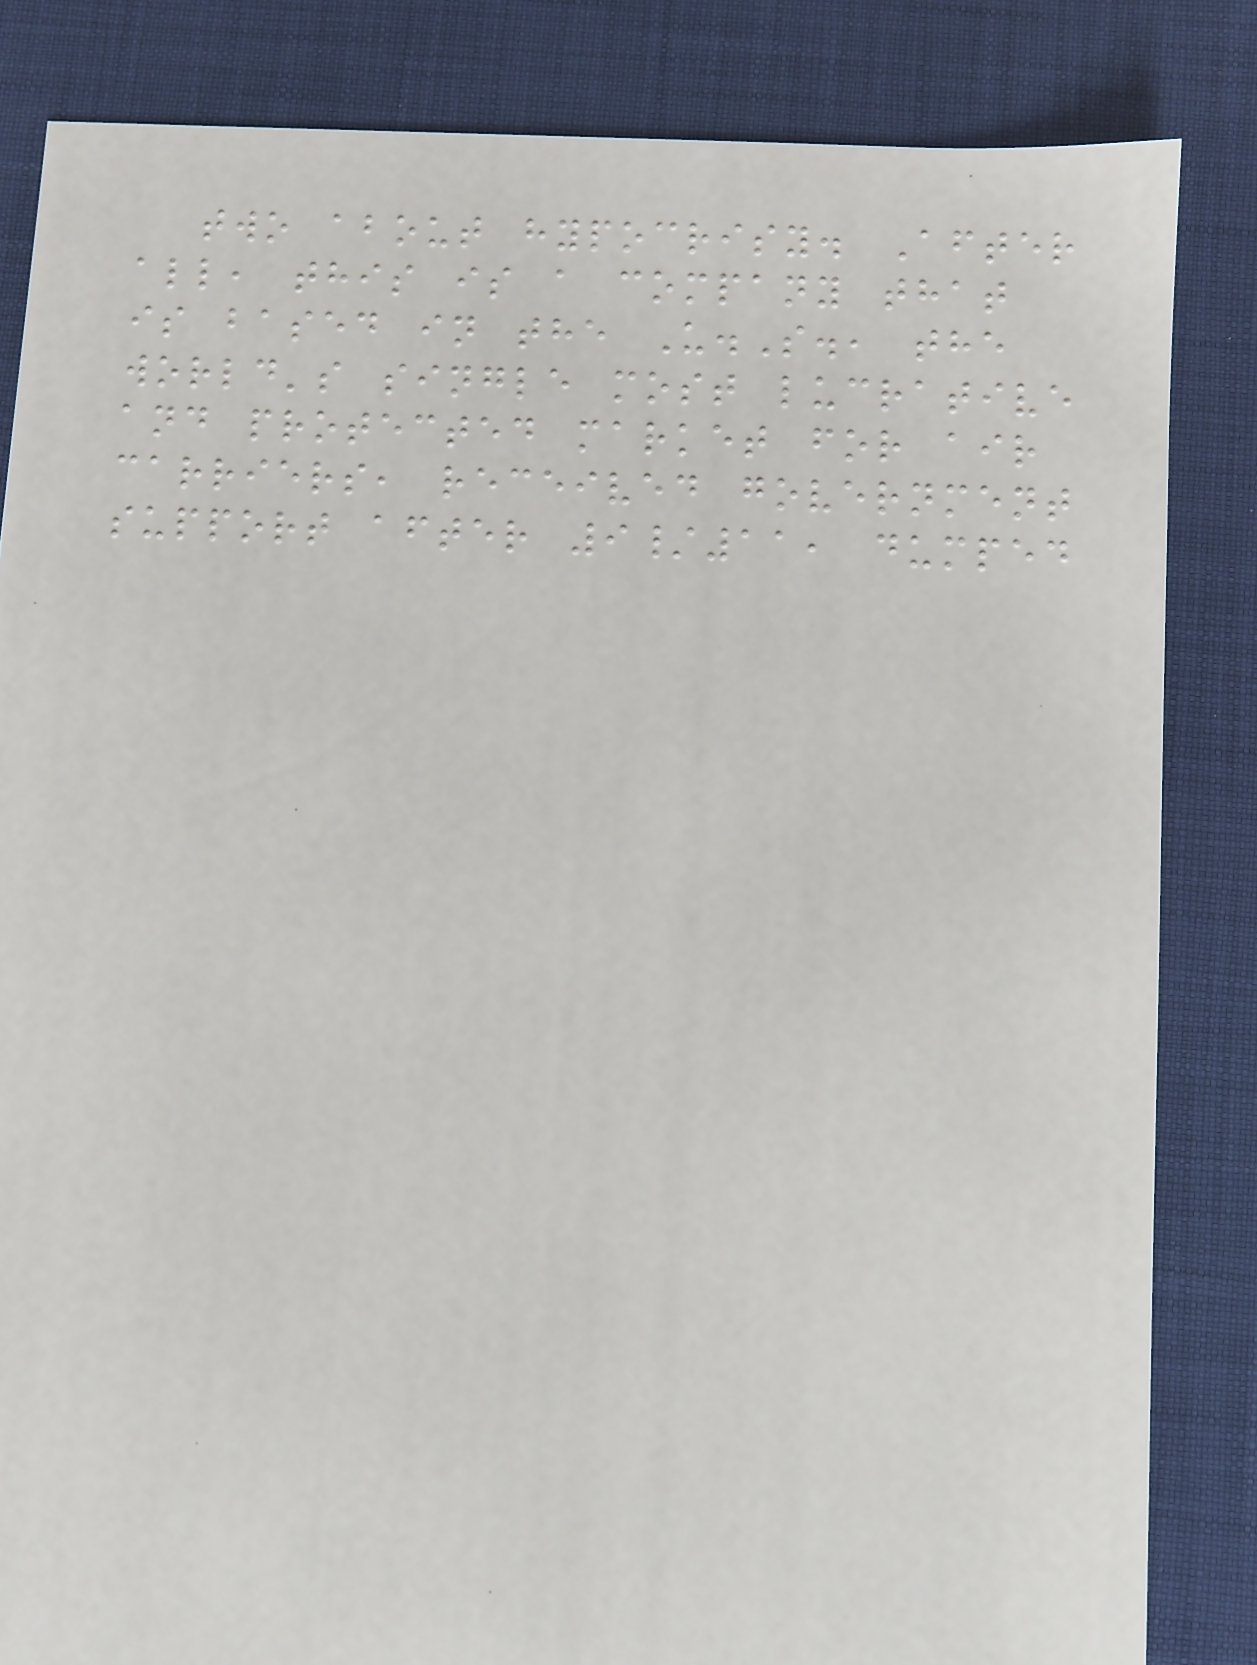two about hypocrisy. After
all, this is a company that
is based in the U.S., the
world's single most lucrative
and protected market for air
carriers, received government
support after 9/11, dumped
